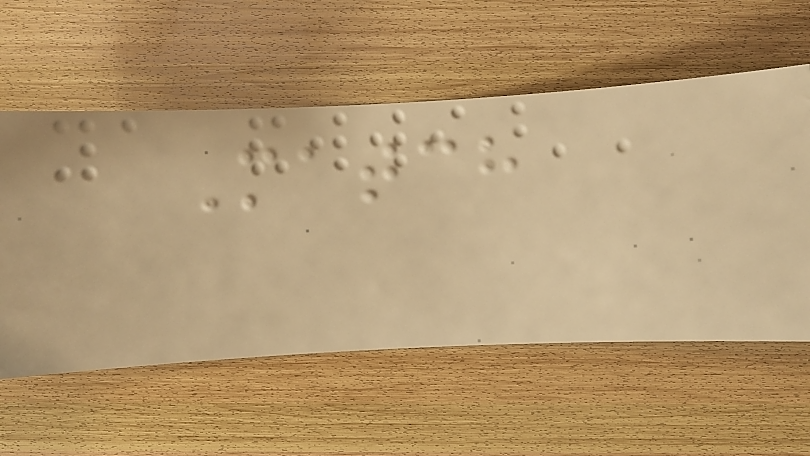Match
